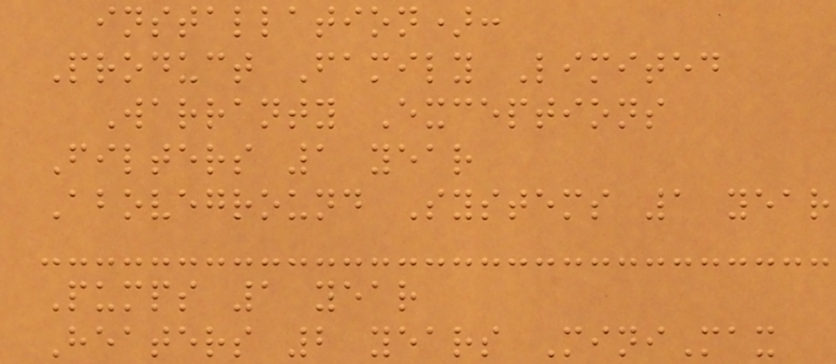installation):
Product Family Limited
Warranty Exceptions
Filters 1 year
Aboveground Systems 1 year
Pumps 1 year
Heaters 2 years MiniMax
